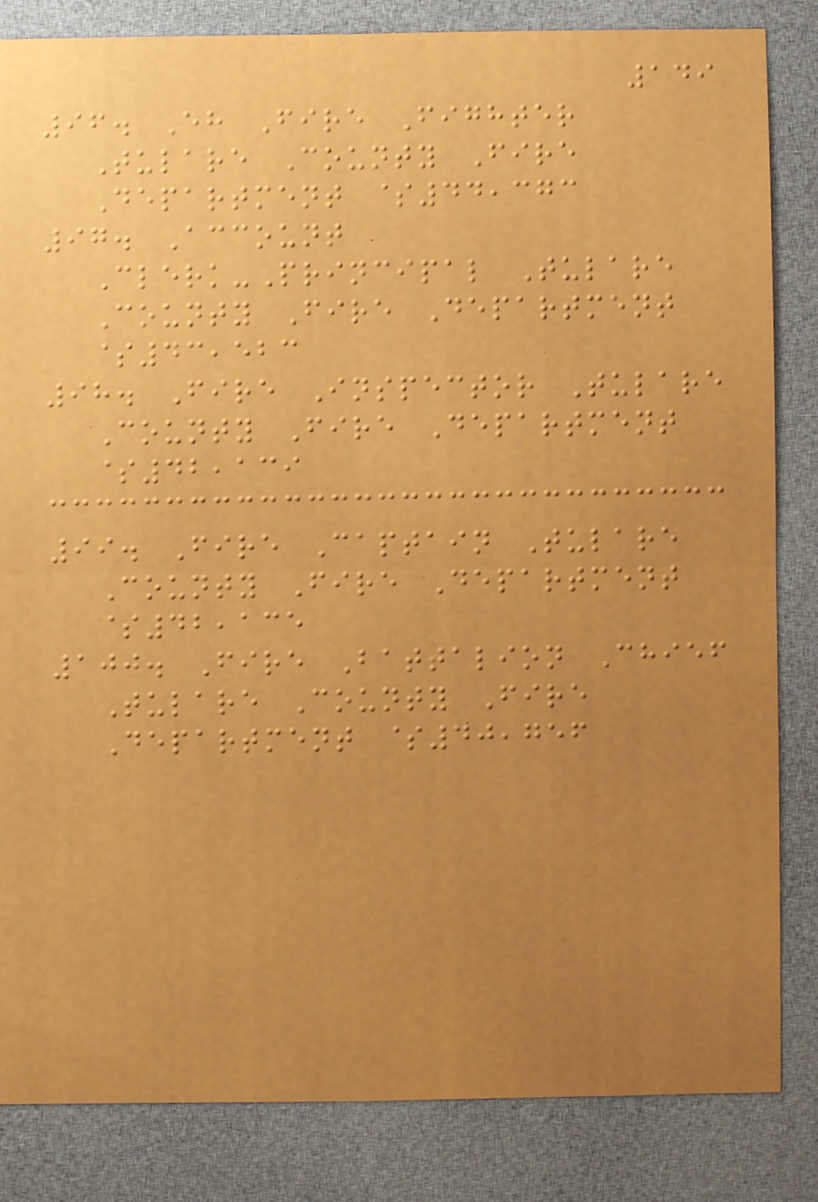149
96. Eh Fire Fighter
Tulare County Fire
Department $44,373
97. Account
Clerk-Principal Tulare
County Fire Department
$43,523
98. Fire Inspector Tulare
County Fire Department
$42,139
99. Fire Captain Tulare
County Fire Department
$42,135
100. Fire Battalion Chief
Tulare County Fire
Department $40,756
